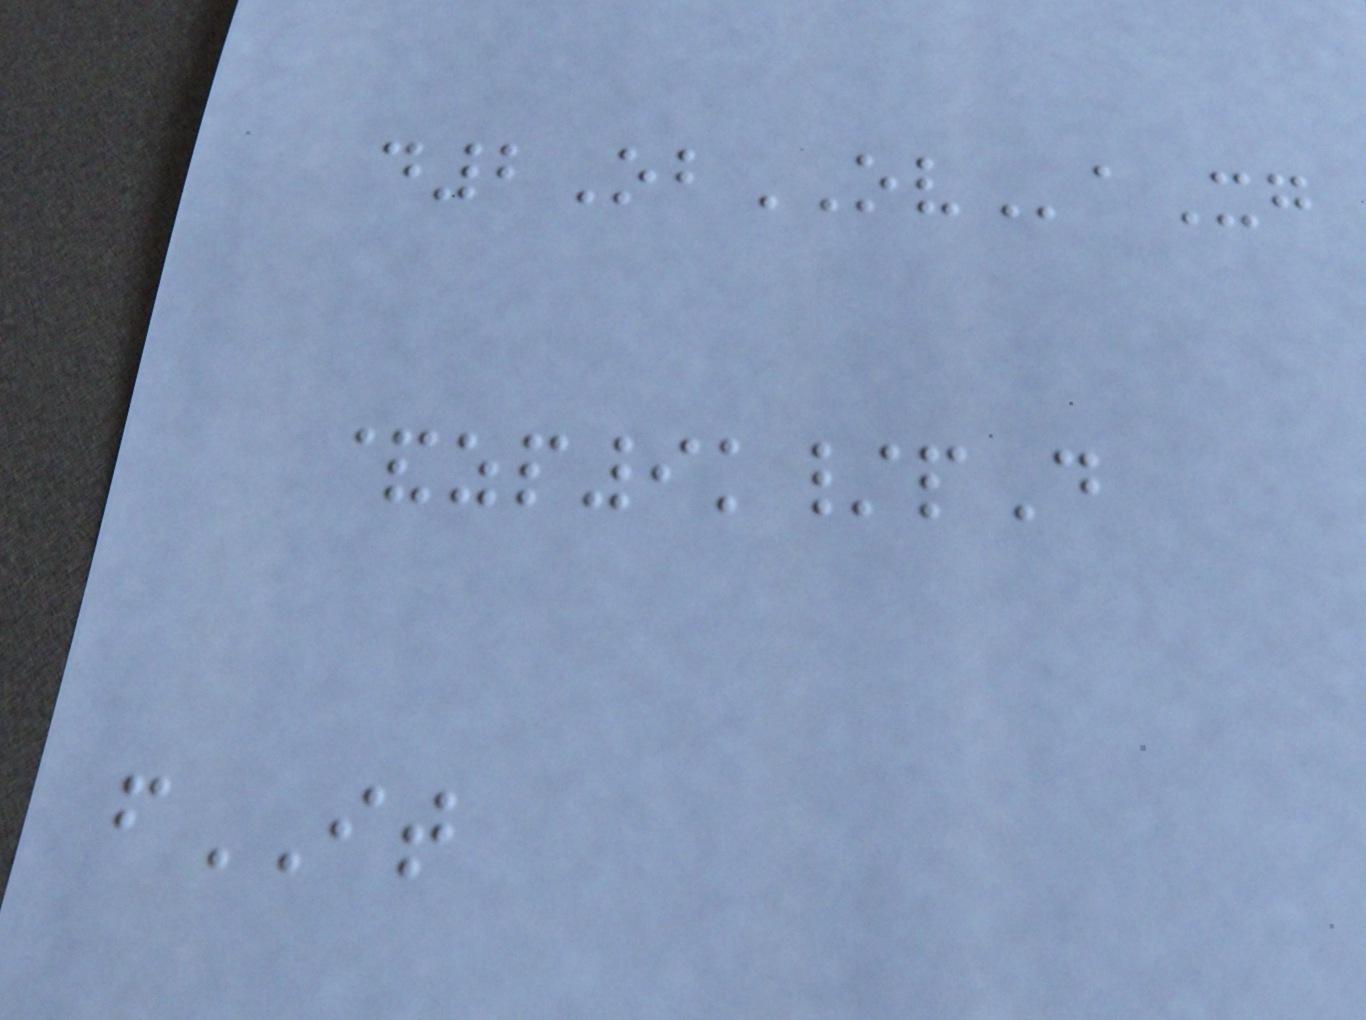d2ObOVaXg
&zp9k/pD
fIT
